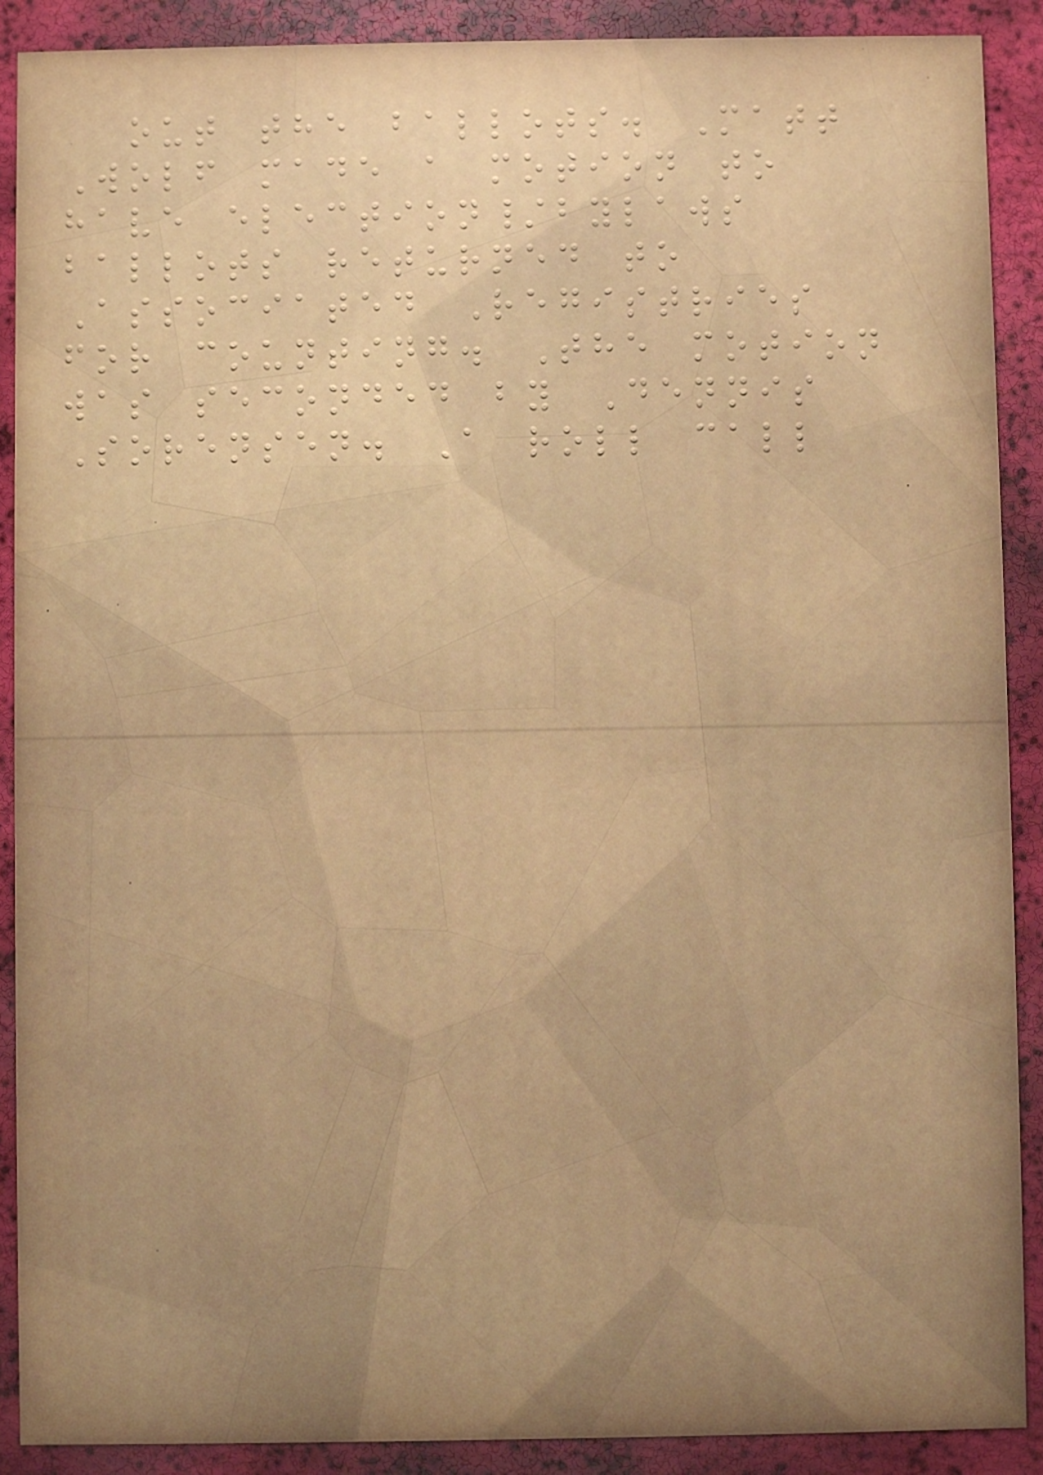out the ballots. Matt
Wolf made a motion to
have election/bylaws
ballots returned to
Associated Registries
for counting. The motion
was seconded by Dennis
Sorensen. A roll call
